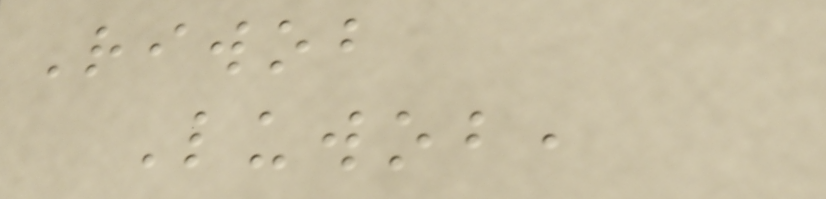Riwob
Luwob,
